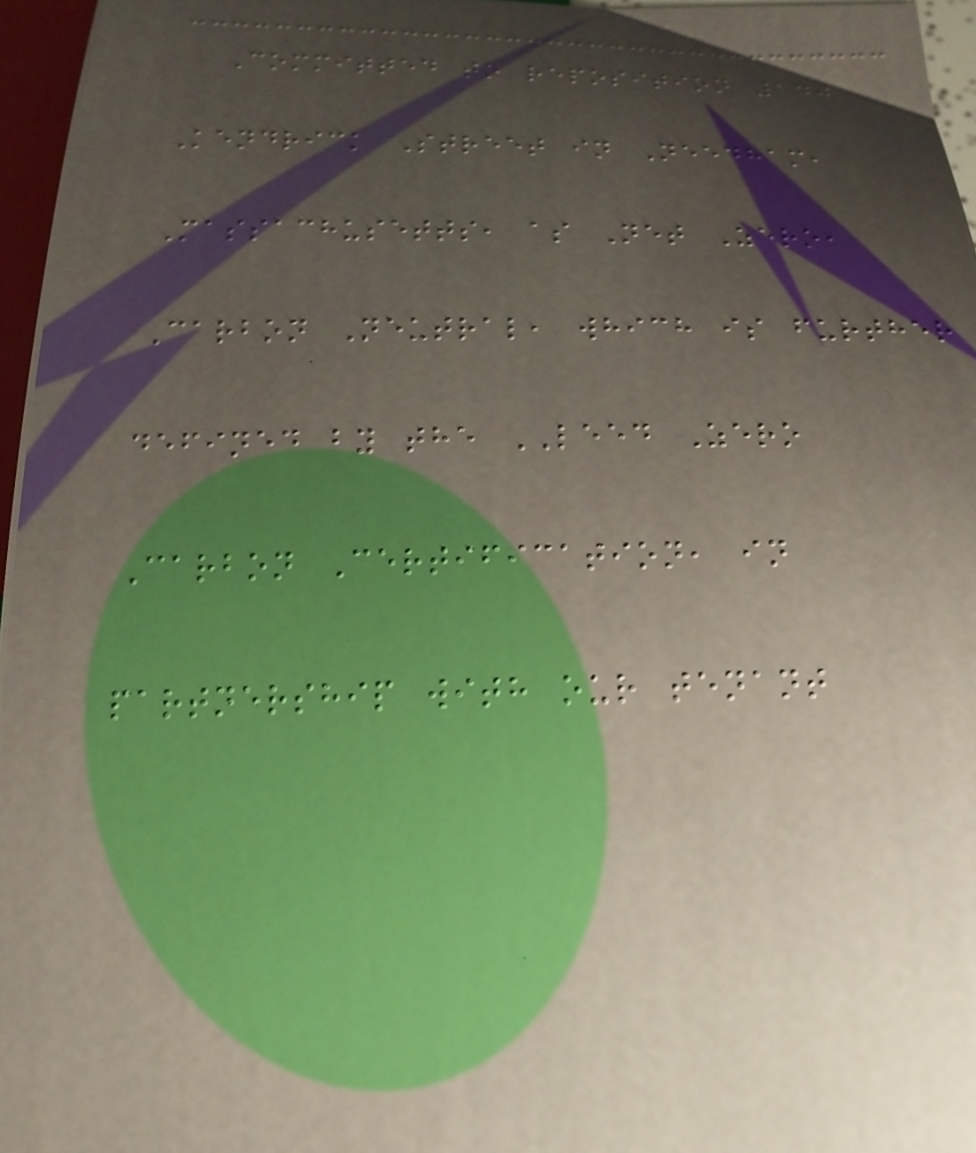Committed to reposition 140
Kendrick Street in Needham,
Massachusetts, as Net Zero,
Carbon Neutral, which is further
defined by the LEED Zero
Carbon Certification, in
partnership with our tenant
